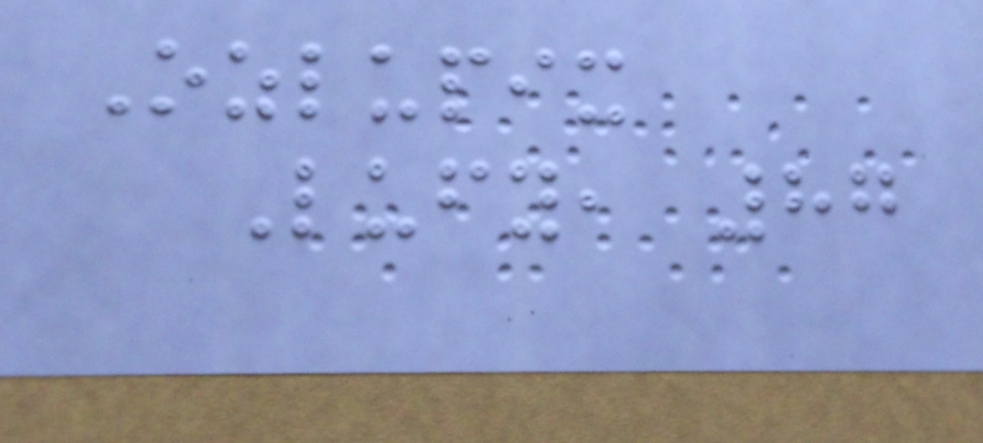Ozlupix
Lufy, 87
